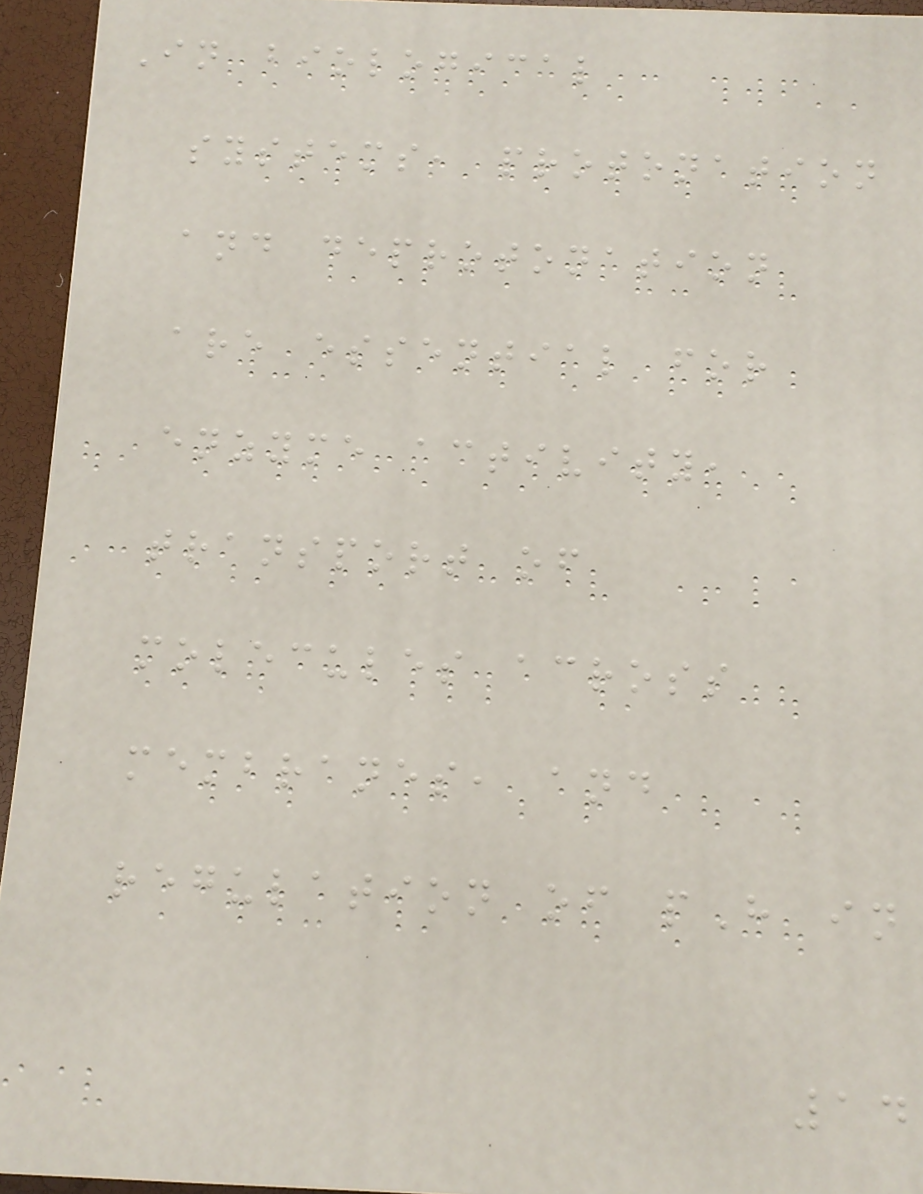In biological
systems, protonation
and deprotonation
are essential for
enzyme activity,
transport of
molecules across
membranes, and
regulation of pH in
14
